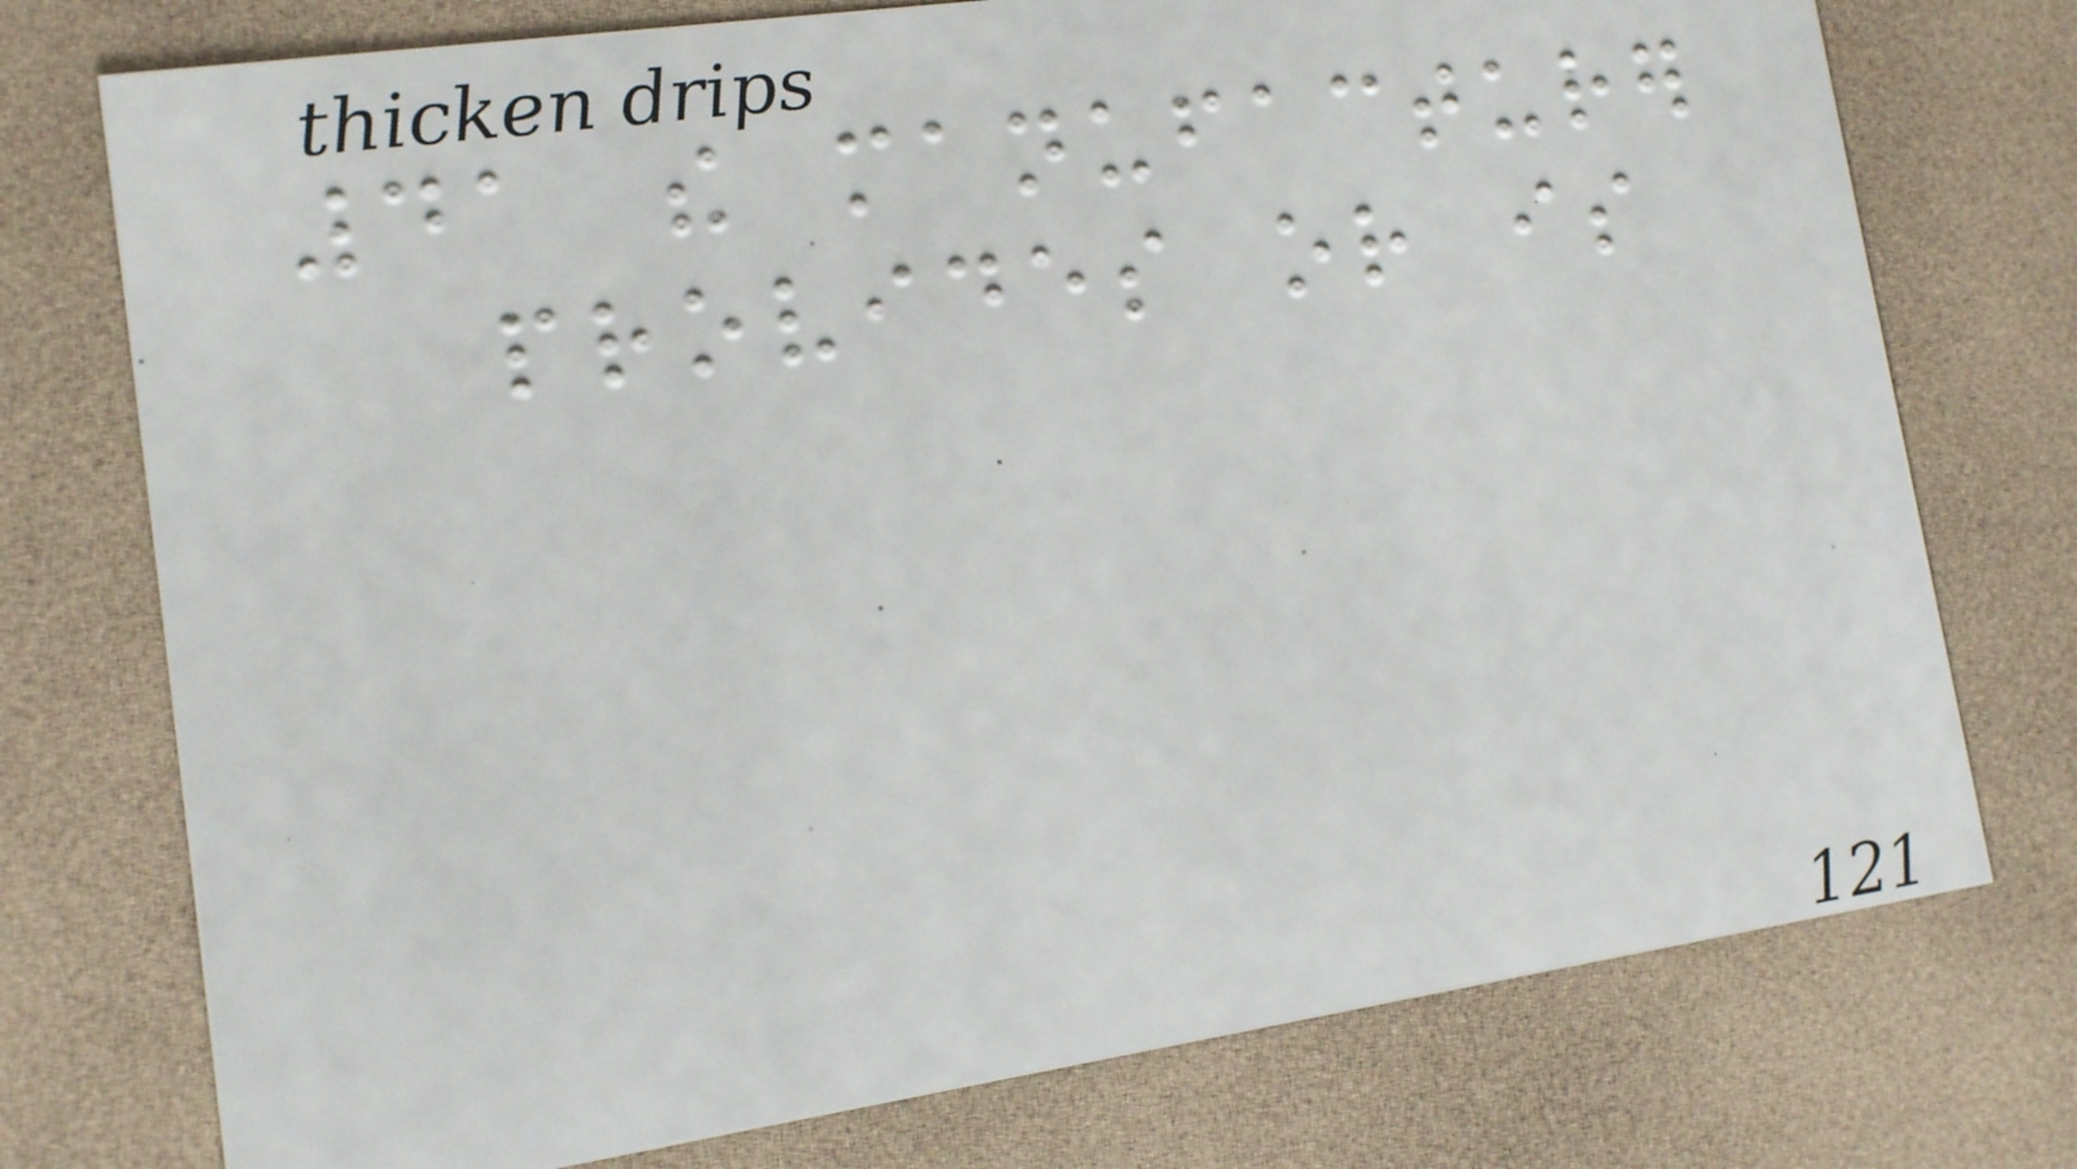41 the manufacturer
provides or is
